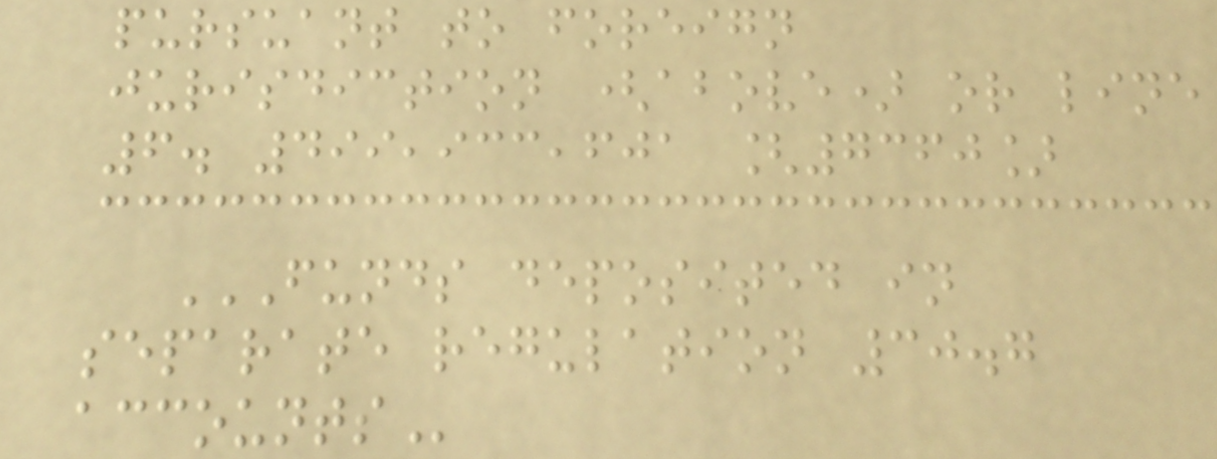pursuant to foreign
jurisdiction (above) or line
6. 499,933,601 [7360]
FUNDS DEPOSITED IN
SEPARATE REGULATION 30.7
ACCOUNTS
